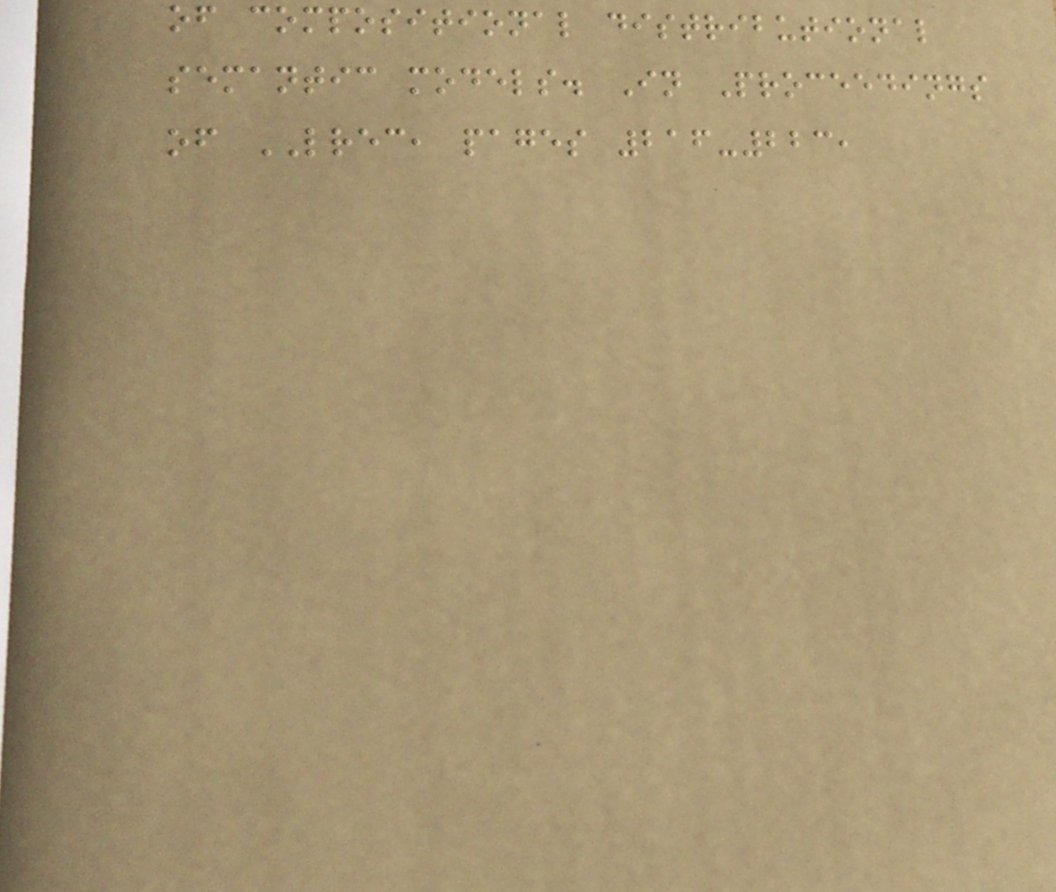of compositional distributional
semantic models. In Proceedings
of LREC, pages 216-223,
